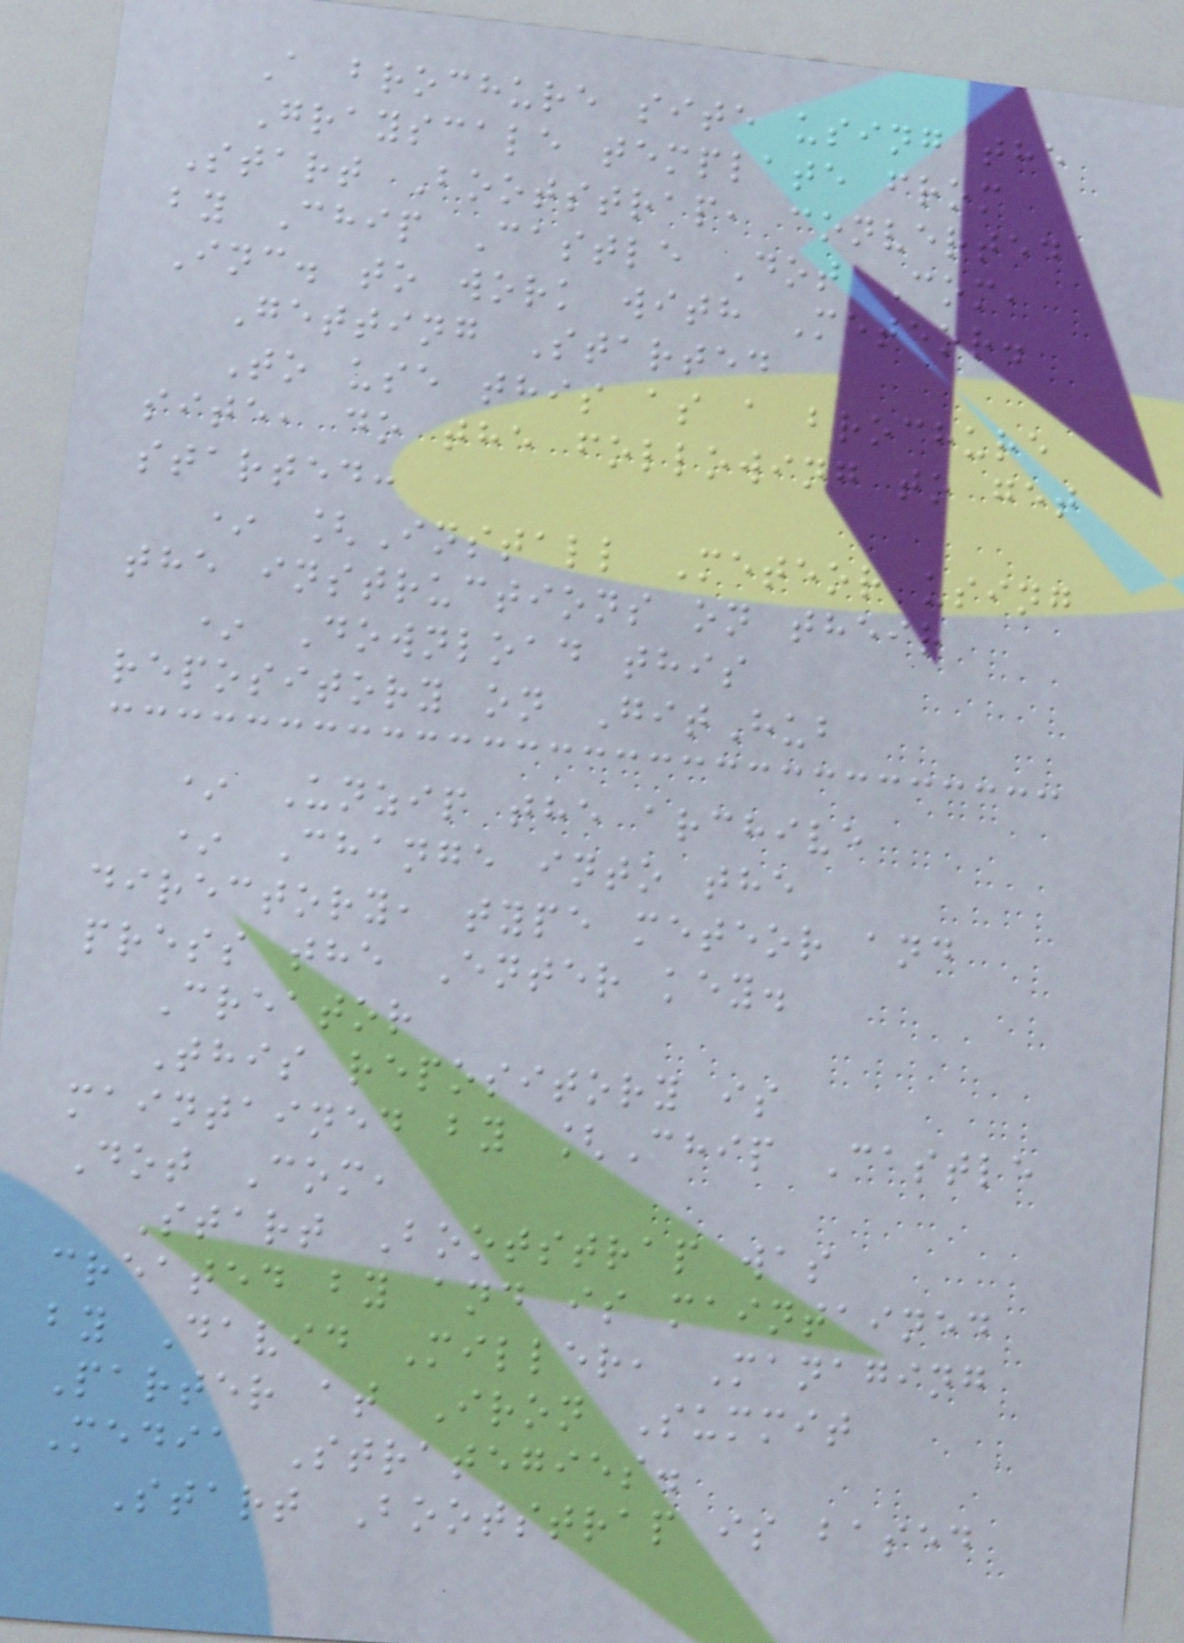A brochure site using the
Grayscale template from
Start Bootstrap, converted
by Chip Castle Dot Com,
Inc. to work with Meteor.
Getting Started
To use this as a brochure
site, do the following to get
started:
* [Install Meteor using
the instructions on their
* Download this
repository on GitHub
* Unzip the archive
* Change into the
directory, type meteor and
press the Enter key.
Creator
This repository is
maintained by [Chip Castle
Dot Com,
Start Bootstrap was
created by and is maintained
by David Miller, Managing
Parter at Iron Summit
Media Strategies.
Start Bootstrap is based
